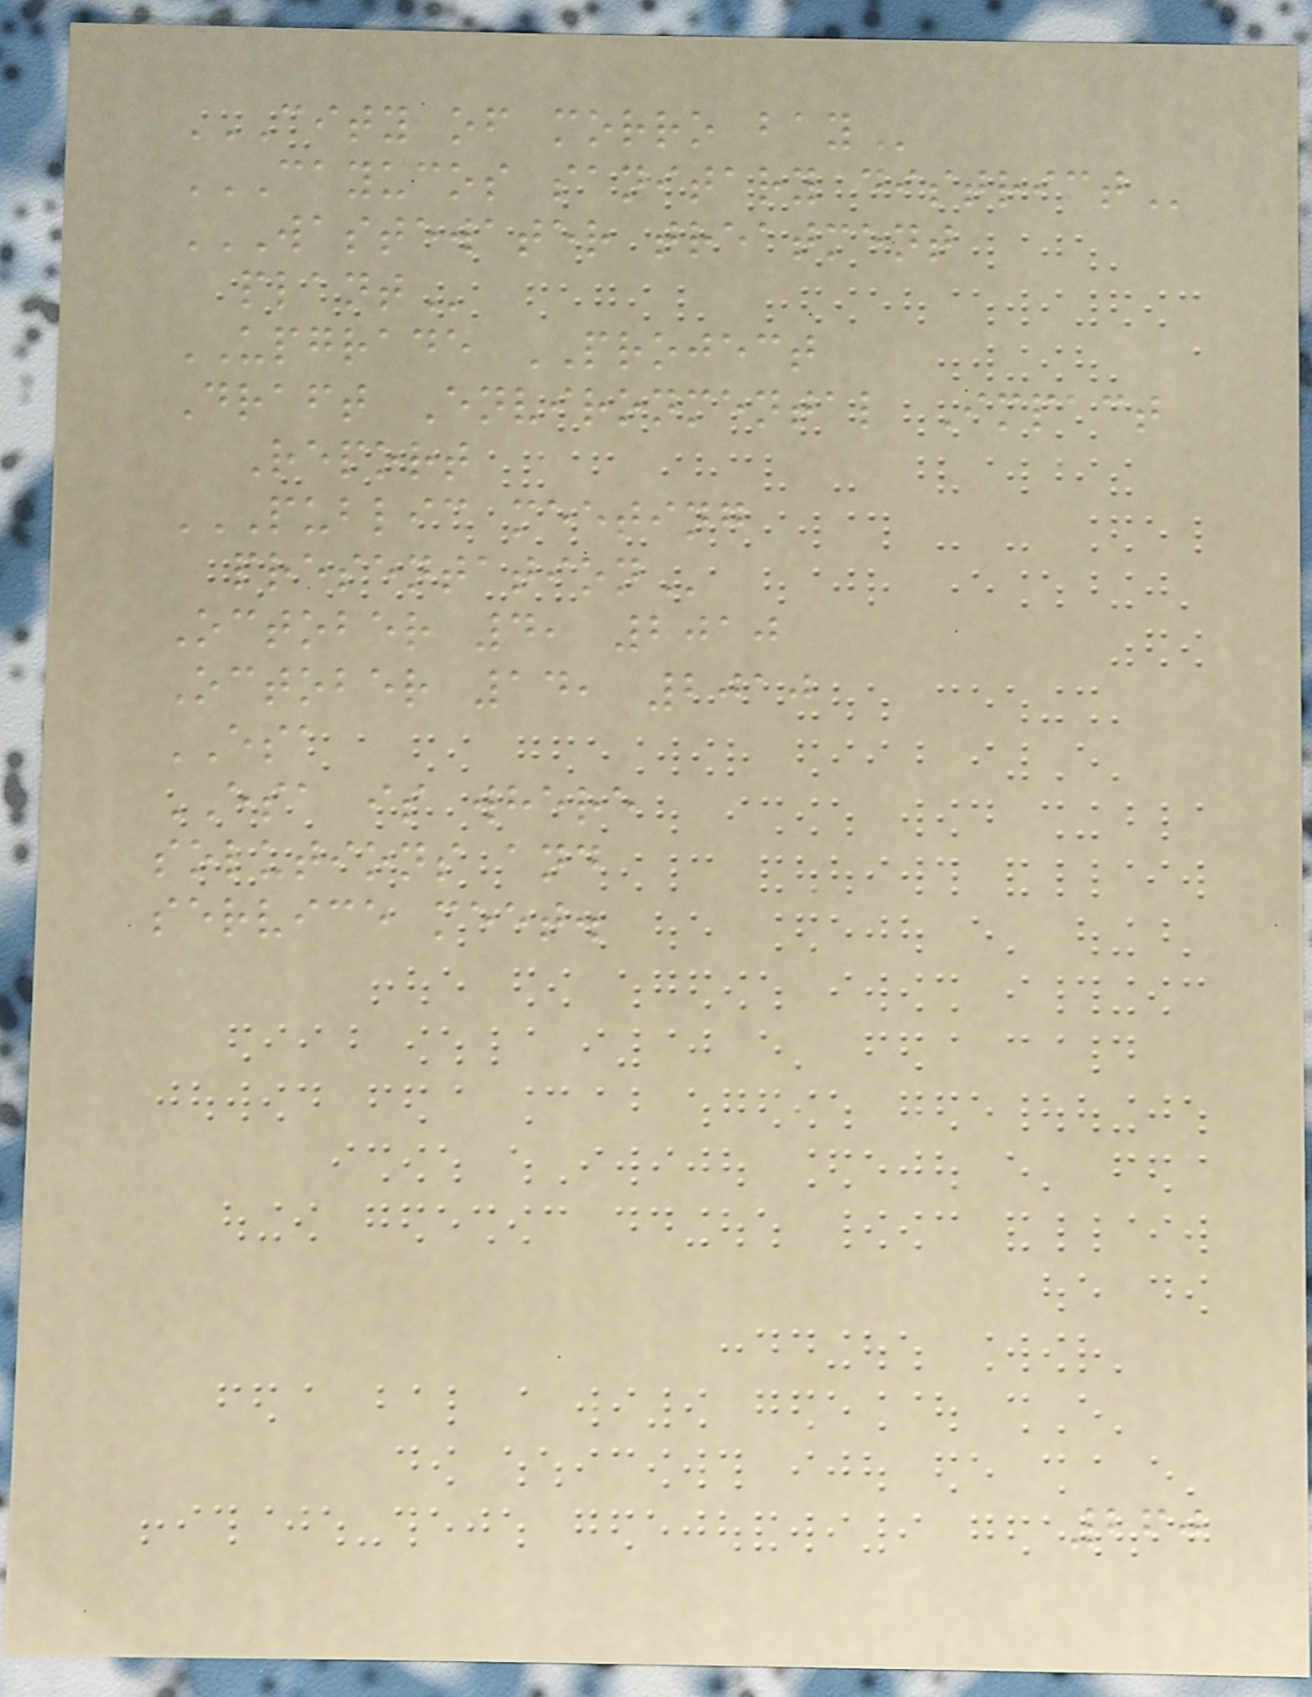CITY OF MORRO BAY
CAYUCOS SANITARY DISTRICT
WASTEWATER TREATMENT
PLANT
UPGRADE PROJECT
Draft Environmental Impact
Report
PUBLIC MEETING
PRESENTATION
October 4, 2010
October 14, 2010
ESA
ESA is where
solutions and
service meet.
260
